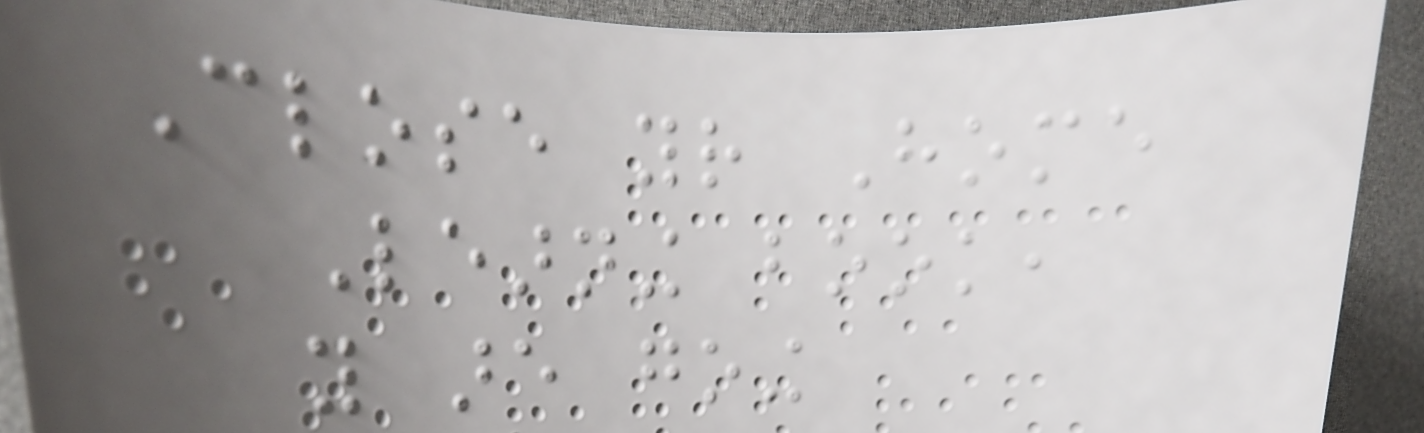Close your Home
Learning book,
you are going
